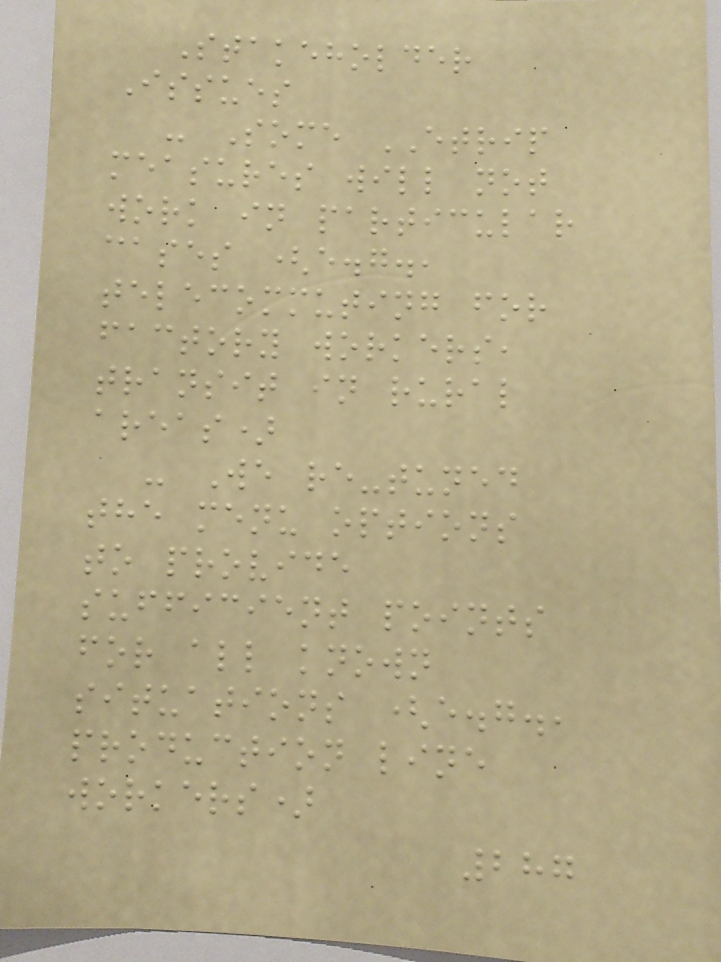Stakeholder
Issues
- Some ETRIP
measures will not
work in particular
cases (e.g.,
telecommuting for
factory workers,
transit in rural
areas)
- We re-tuned
the menu options
to provide
sufficient points
for all known
situations (e.g.,
production line
workers)
287
